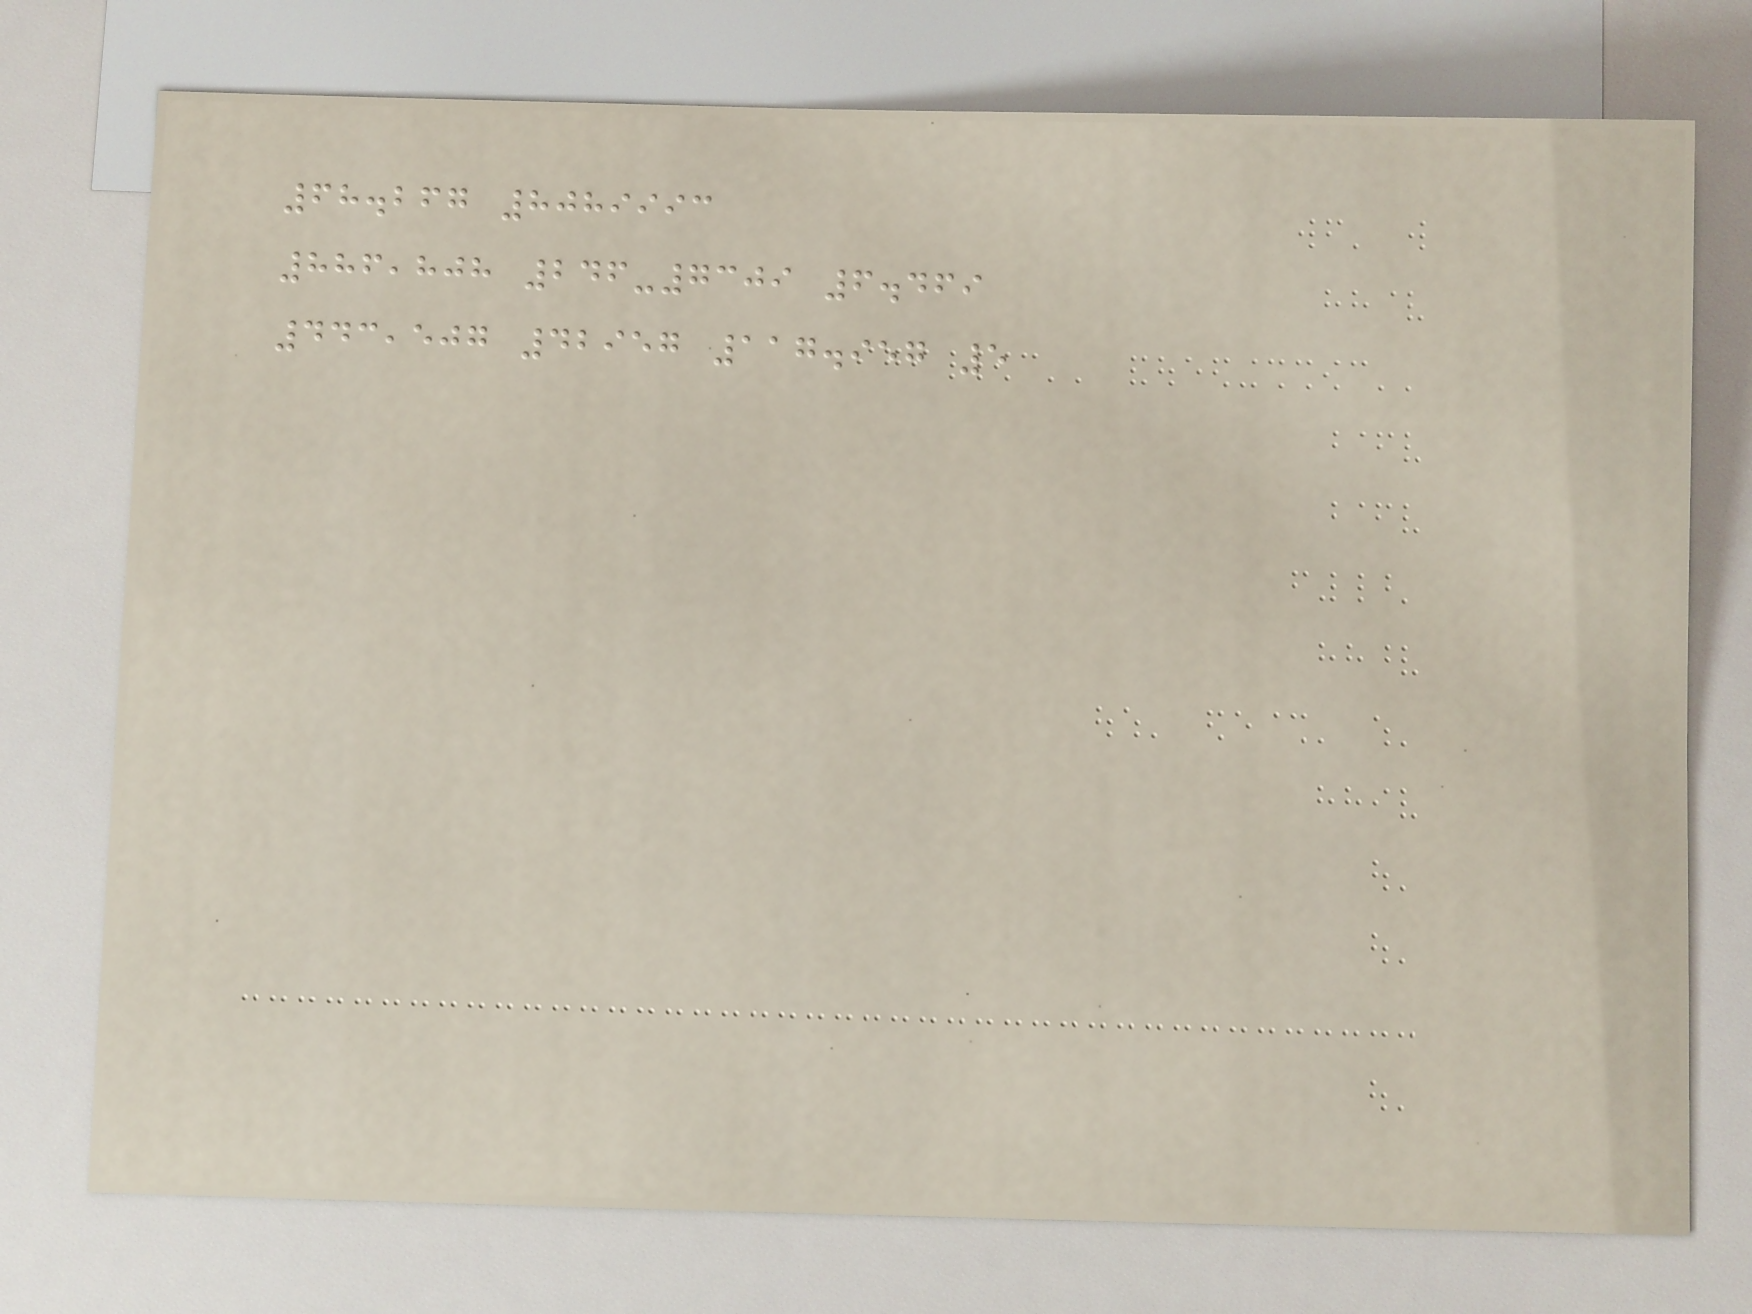68.267 8089993
886,808 246-7309 6.469
443,507 42957 117.957 5
